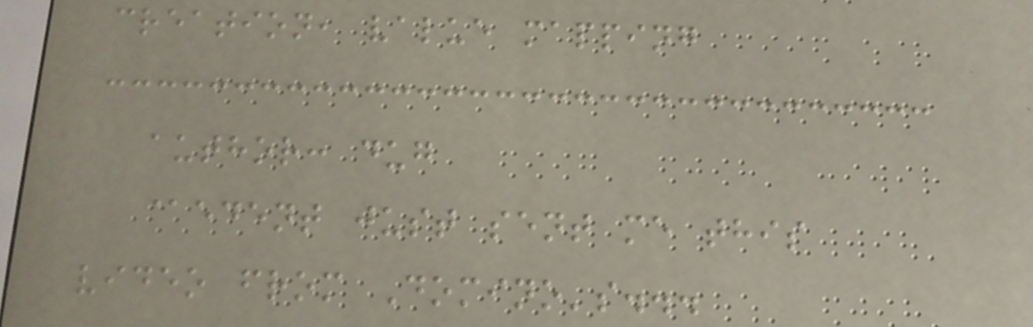creation, value mapping
author: dug
@edent just sent me this
video from Domino's...
